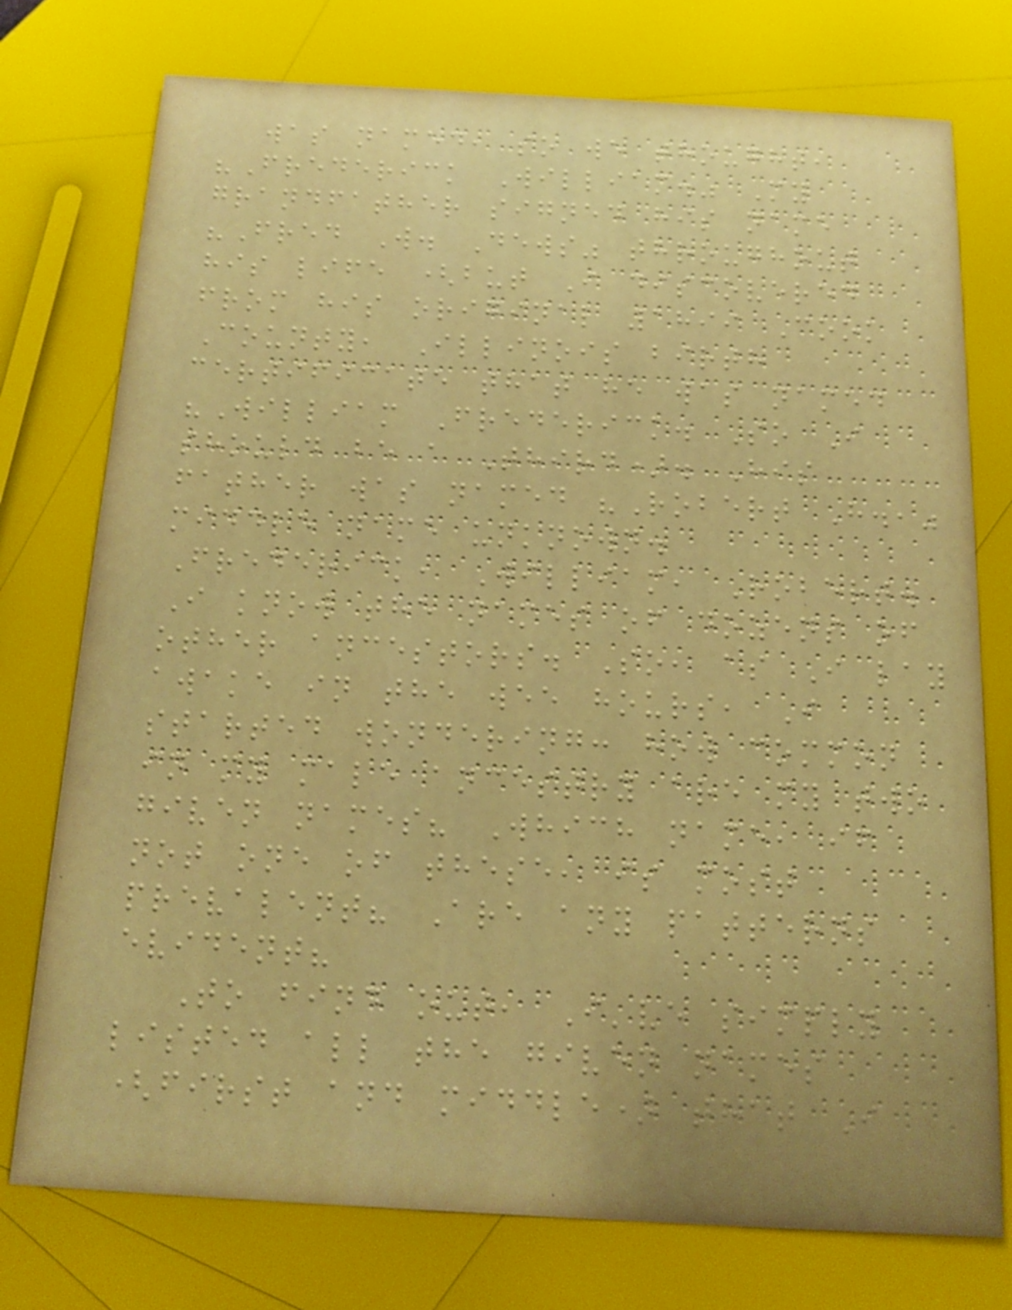was named, so we thought,
"Frederick William." My
grandfather signed his name
"Fred W. Dews" throughout
his life (but I discovered
from his original 1899 Cook
County, Illinois birth
certificate that he was named
"William Frederick. So I
should be a Third). His
father was named "Robert H.,"
middle name unknown.
Frederick, William, Robert.
I know the names of dozens of
other ancestors. So, as I lay
awake in the wee hours, I
started wondering: how common
in my male ancestry are my two
given names? Which name, if
not one of these, is most
prevalent? Are any patterns
evident?
To find out, I've simply
listed all the given names
(first and middle) that I
